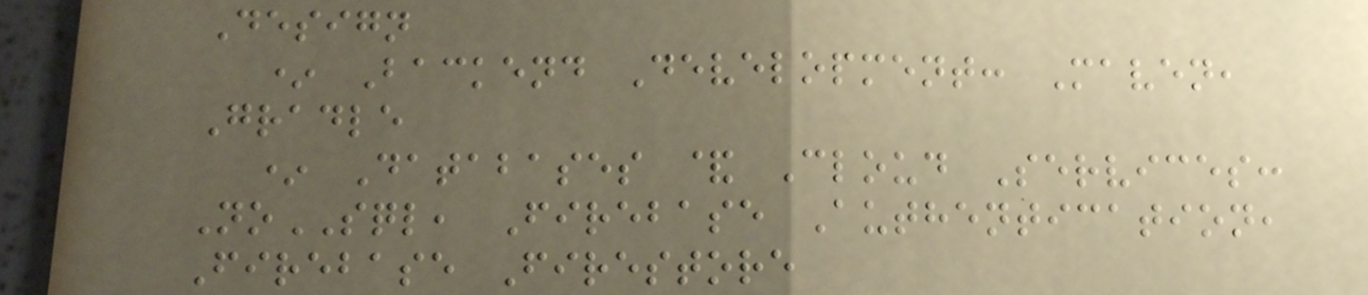Design
* Backend Development: Maven,
Gradle
* Databases & Cloud Services:
NoSQL, Firebase Authentication,
Firebase Firestore
